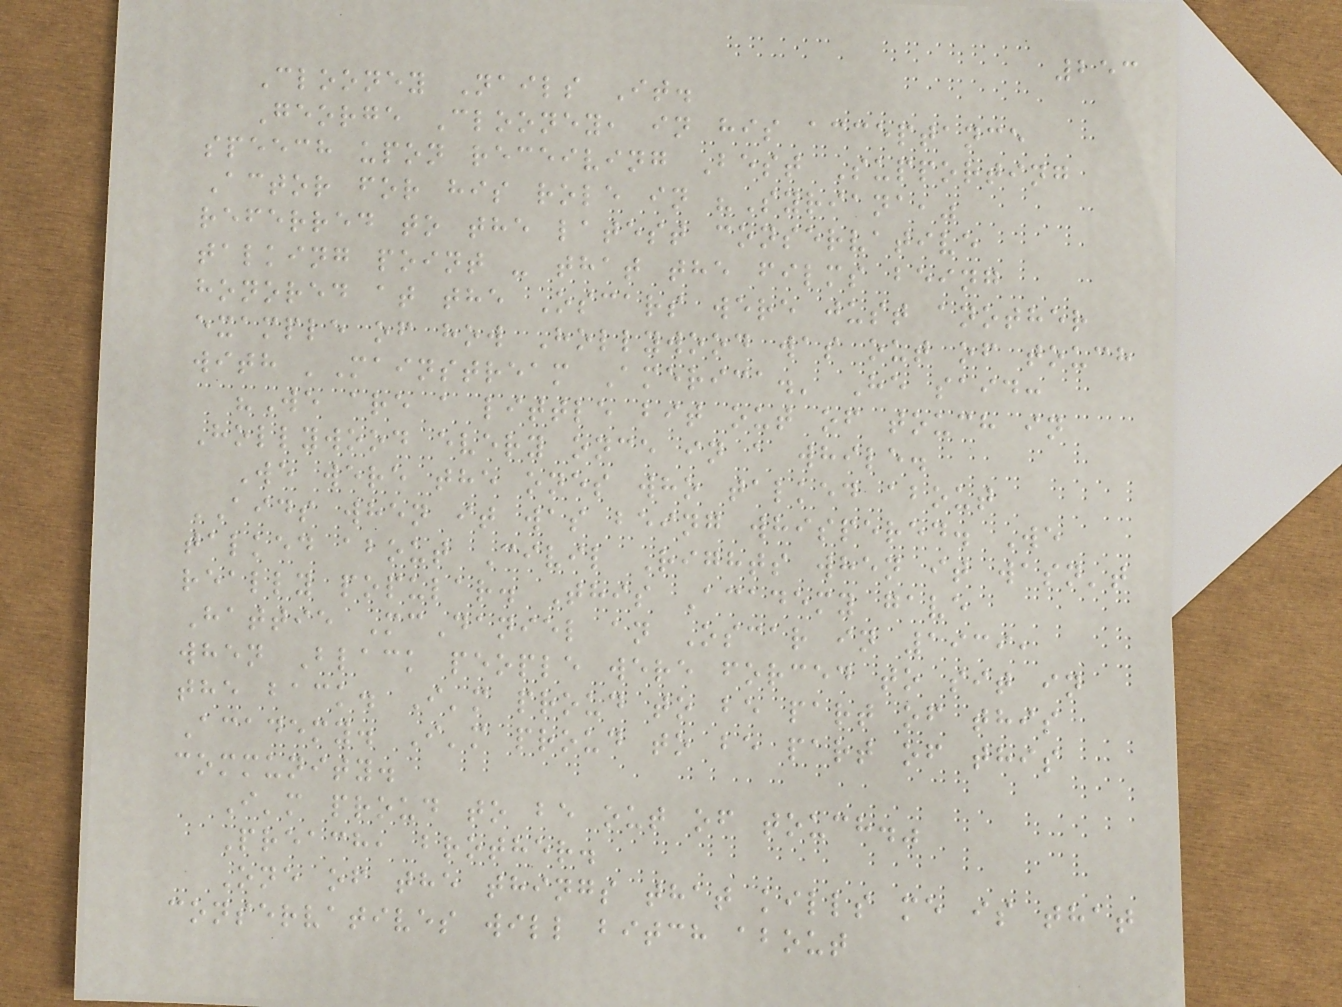253
Clooney Nails It.
George Clooney, in his acceptance
speech upon receiving Best Supporting
Actor for his role in "Syriana,"
referred to the latest conservative
talking point - that the films being
honored at the Oscars were just another
example of how Hollywood was out of touch
with 'Mainstream America.' He said:
"We are a little bit out of touch in
Hollywood every once in a while.
We were the ones who talked about
AIDS when it was being whispered. We
talked about Civil Rights when it wasn't
really popular. This Academy gave
Hattie McDaniel an Oscar in 1939,
when Black people were forced to sit in
the back. I'm proud to be part of this
Academy. I'm proud to be part of this
community.
I'm proud to be out of touch."
Preach, brother.
One of the things that kills me is that
conservatives will bitch about
